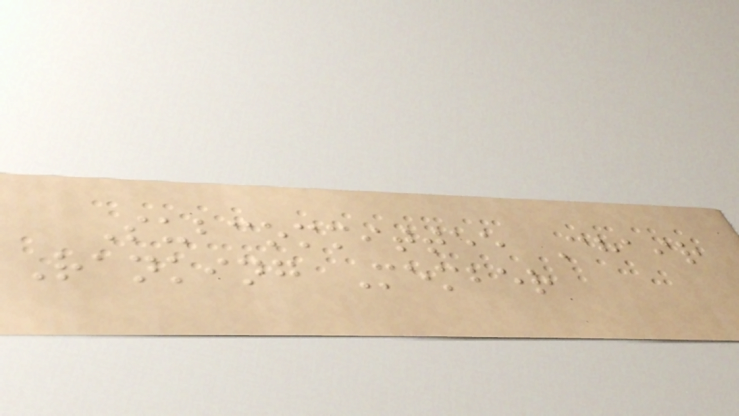Subcommittee Chair
Ranking Member
